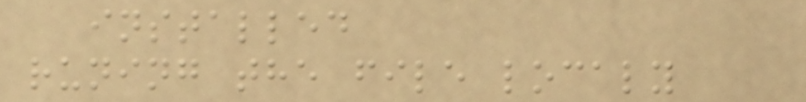installed
runing the file localy
